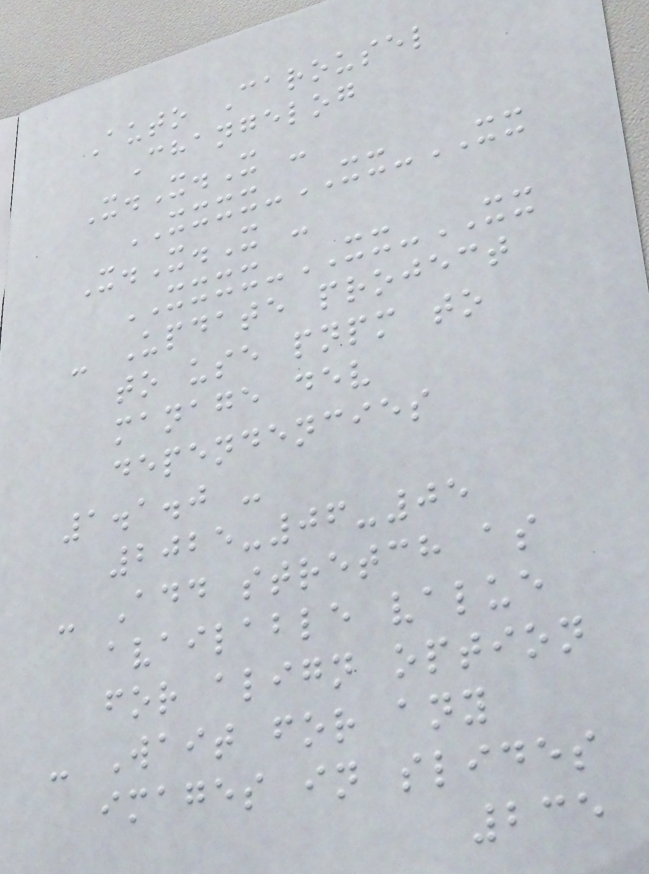Auto Carousel
Changelog
X.X.X -
XXXX-XX-XX
X.X.X -
XXXX-XX-XX
- Update project
to use pnpm to
manage dev
dependencies
1.1.0 -
2025-06-05
- Add stretch as
available value
for align option
- Wait for any
images in slides
235
